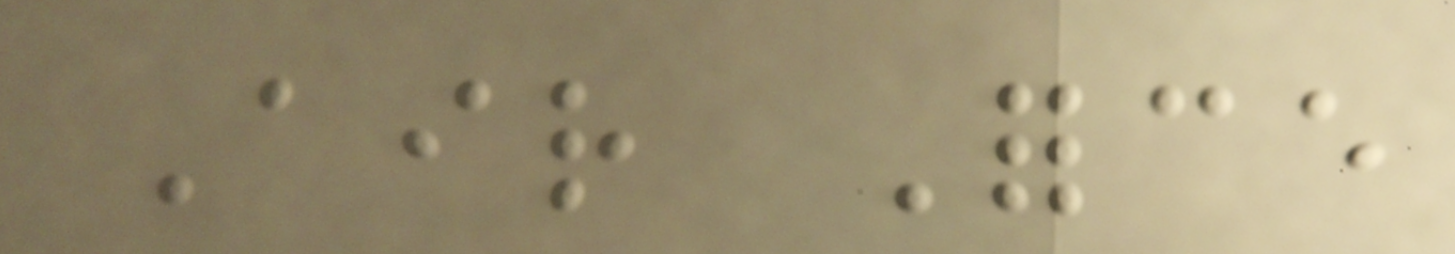Air Force
